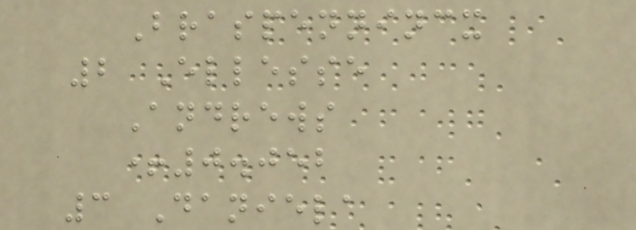Braspennincx
2 Ellesse
Andrews
+0.052
3 Daniela
